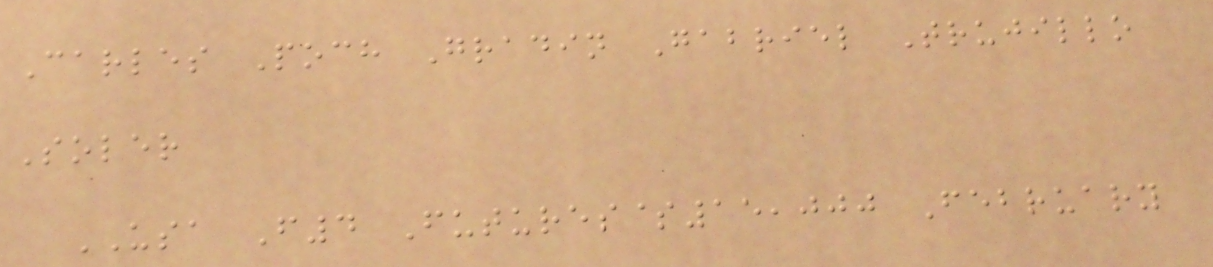Carles Poch Gradin Gabriel Trujillo
Soler
USA F4 Futures$15,000 February
